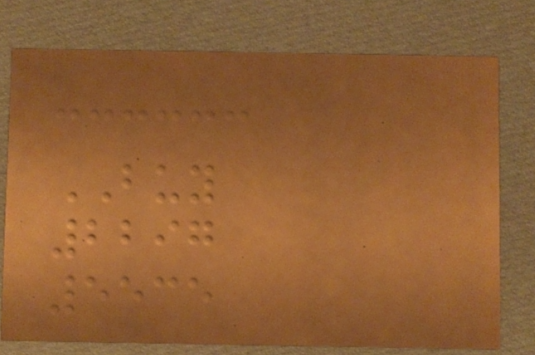BUY
2297
5535
